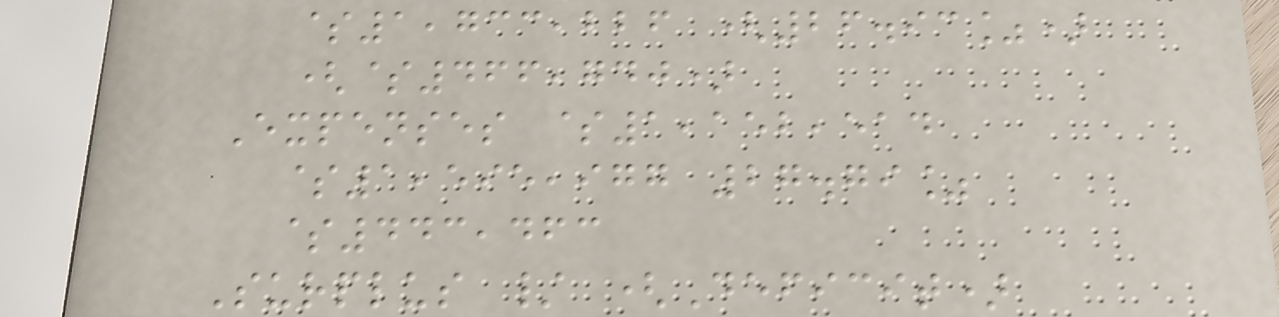$1,733,226 (26.93%)
($466,740)
Expenses $1,152,514
$1,595,977 27.79%
$443,463
Surplus / (Deficit)
